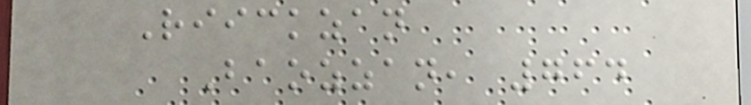Riickzan
Baozzan, 764
